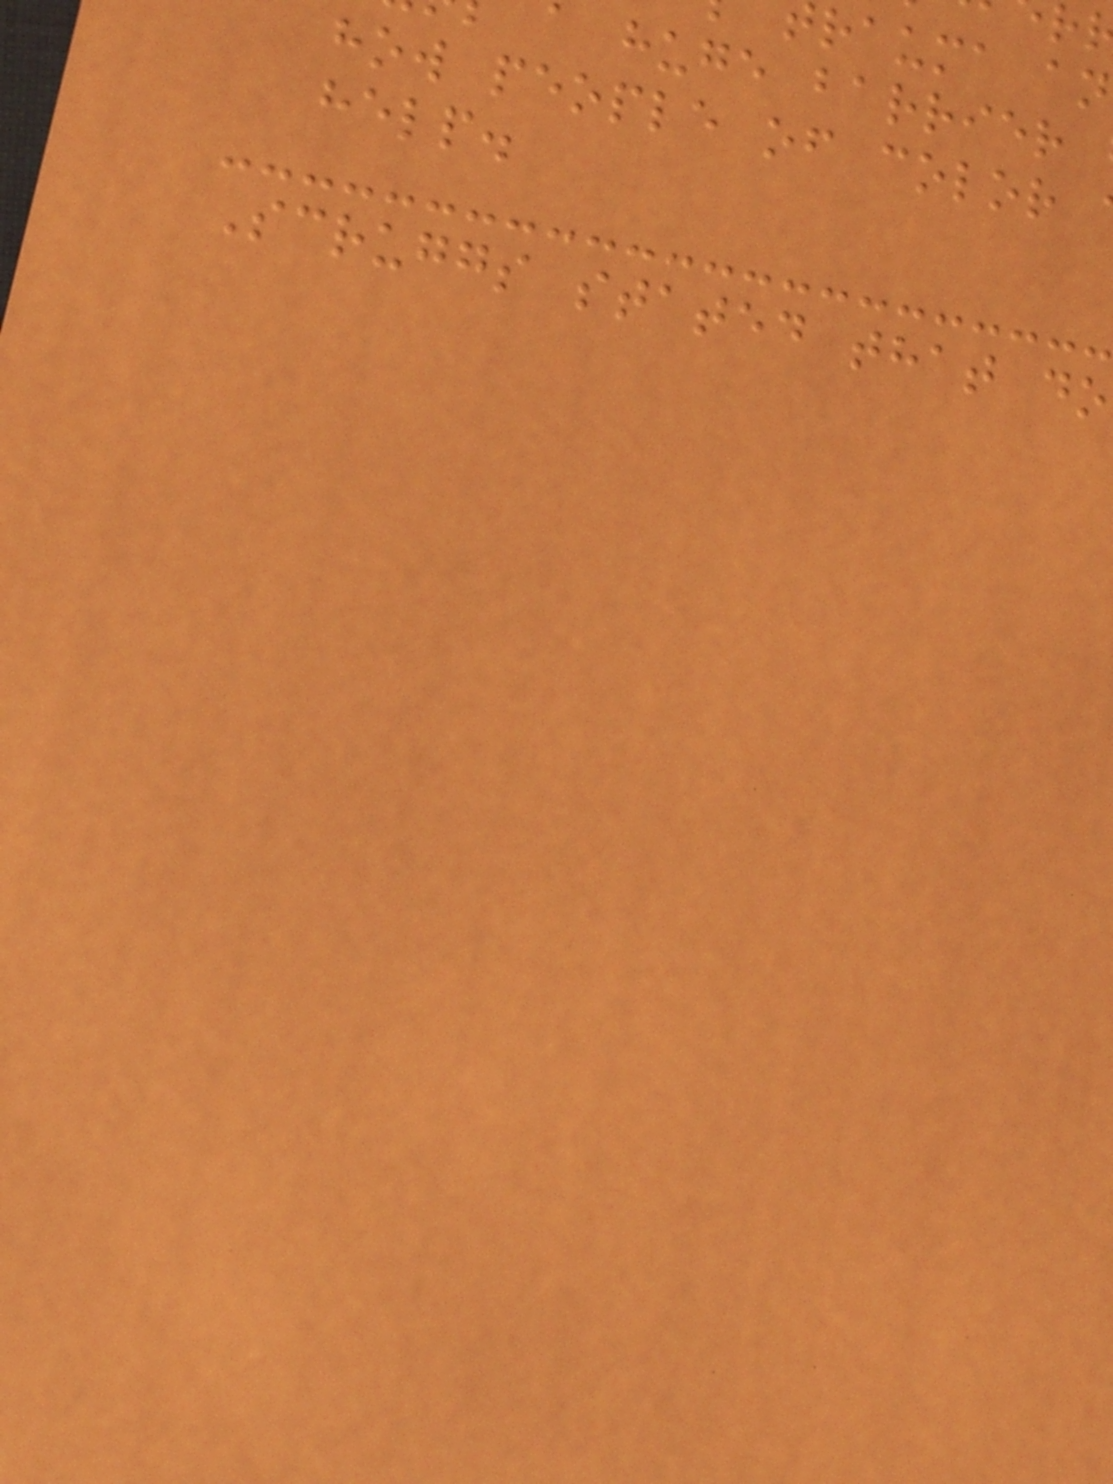rauma an
a huge barrier
how people of color
help.
Scruggs stated that do
